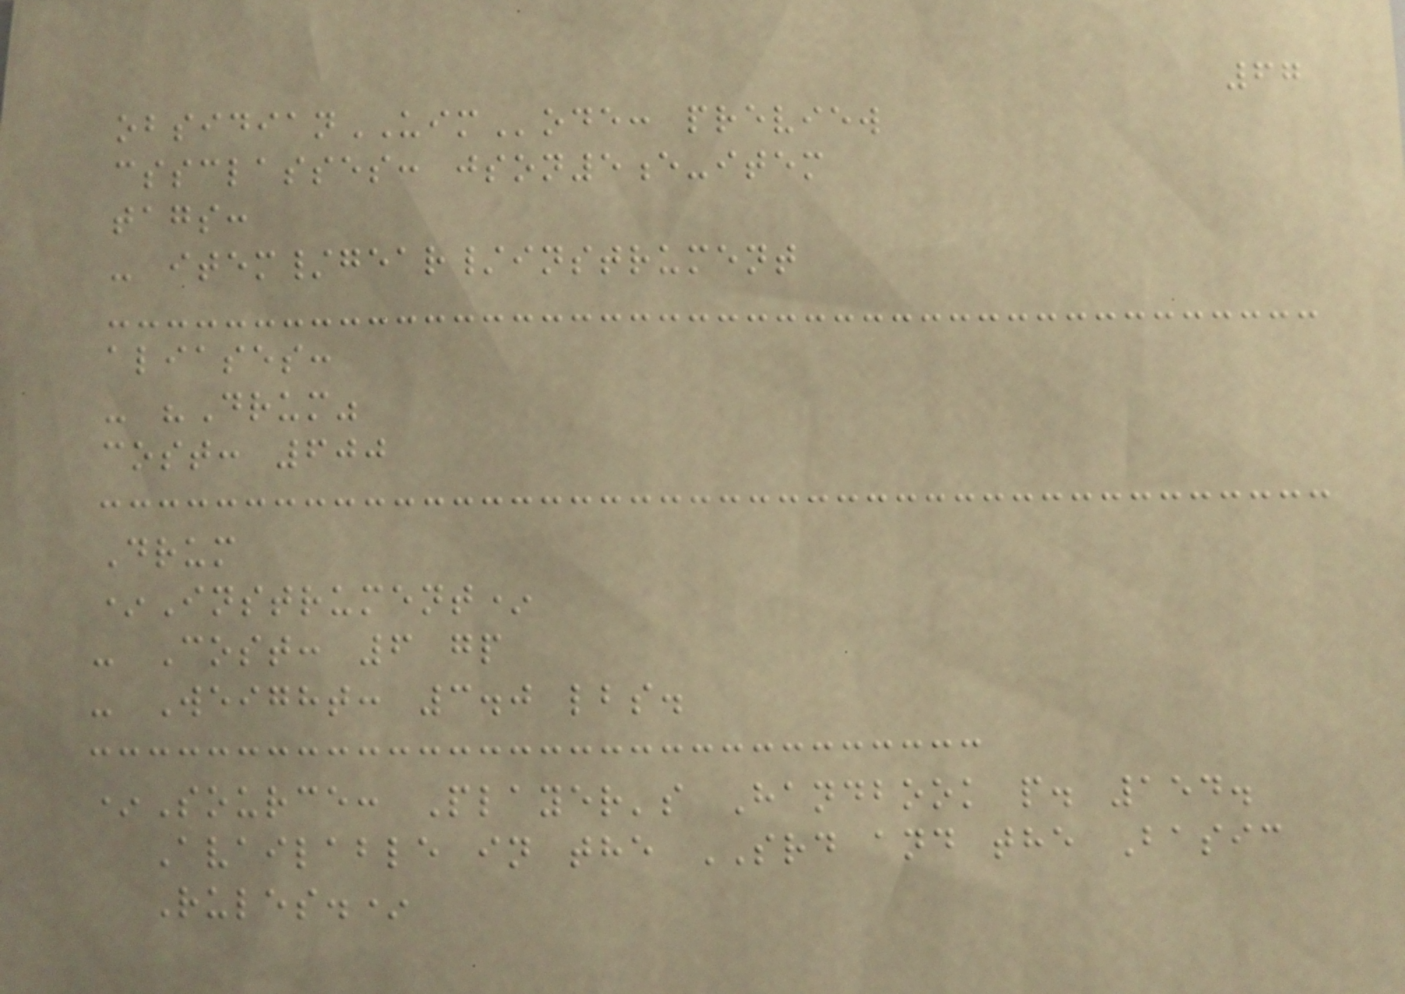67
obsidianUIMode: preview
cssclasses: json5e-item
tags:
- item/gear/instrument
aliases:
- "Drum"
cost: 600
Drum
*Instrument*
- Cost: 6 gp
- Weight: 3.0 lbs.
*Source: Player's Handbook p. 154.
Available in the SRD and the Basic
Rules.*
